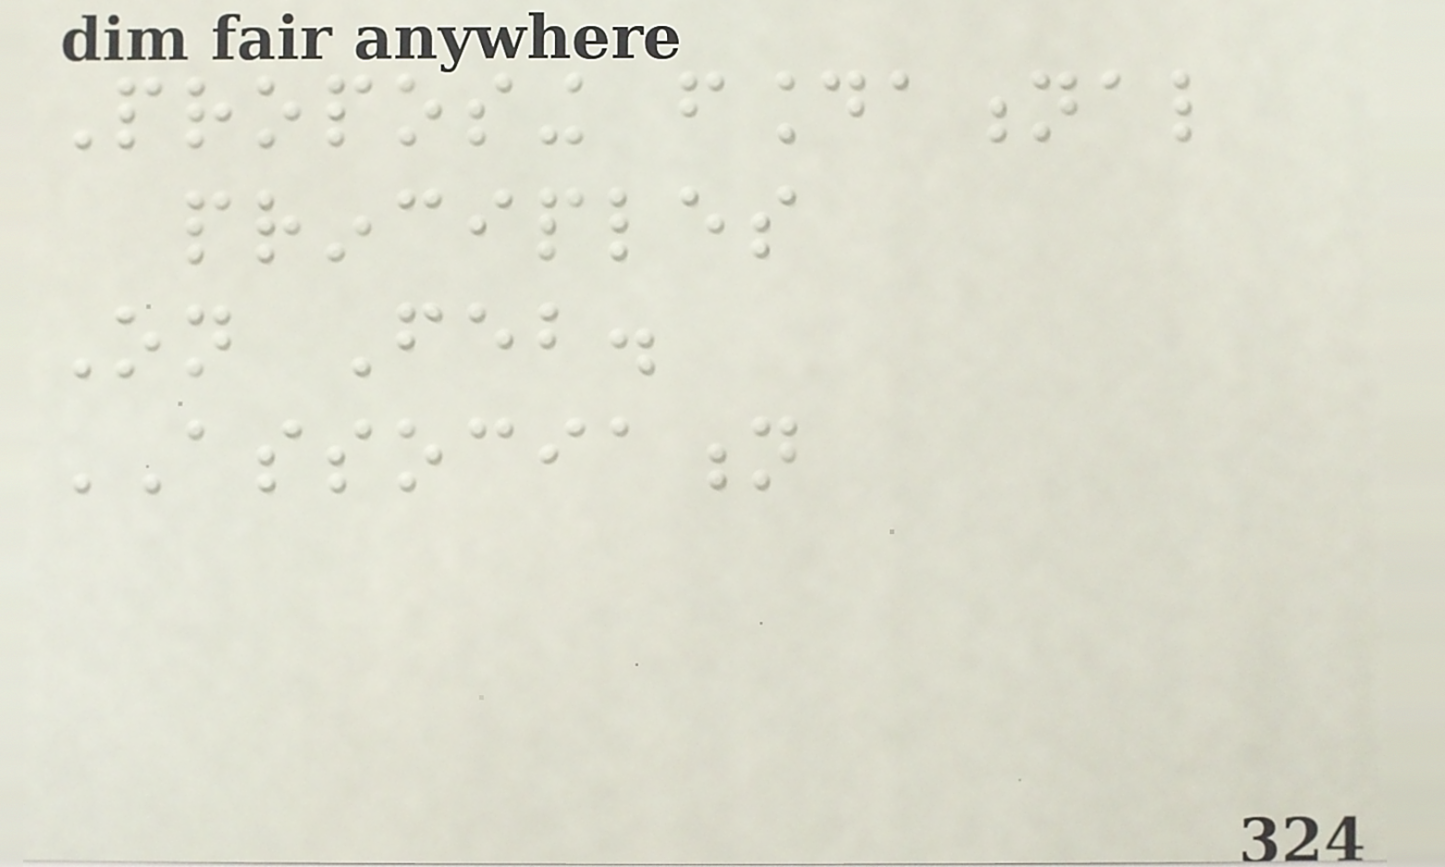Proposing foundational
principles
On Feb.
ASSOCIATION
